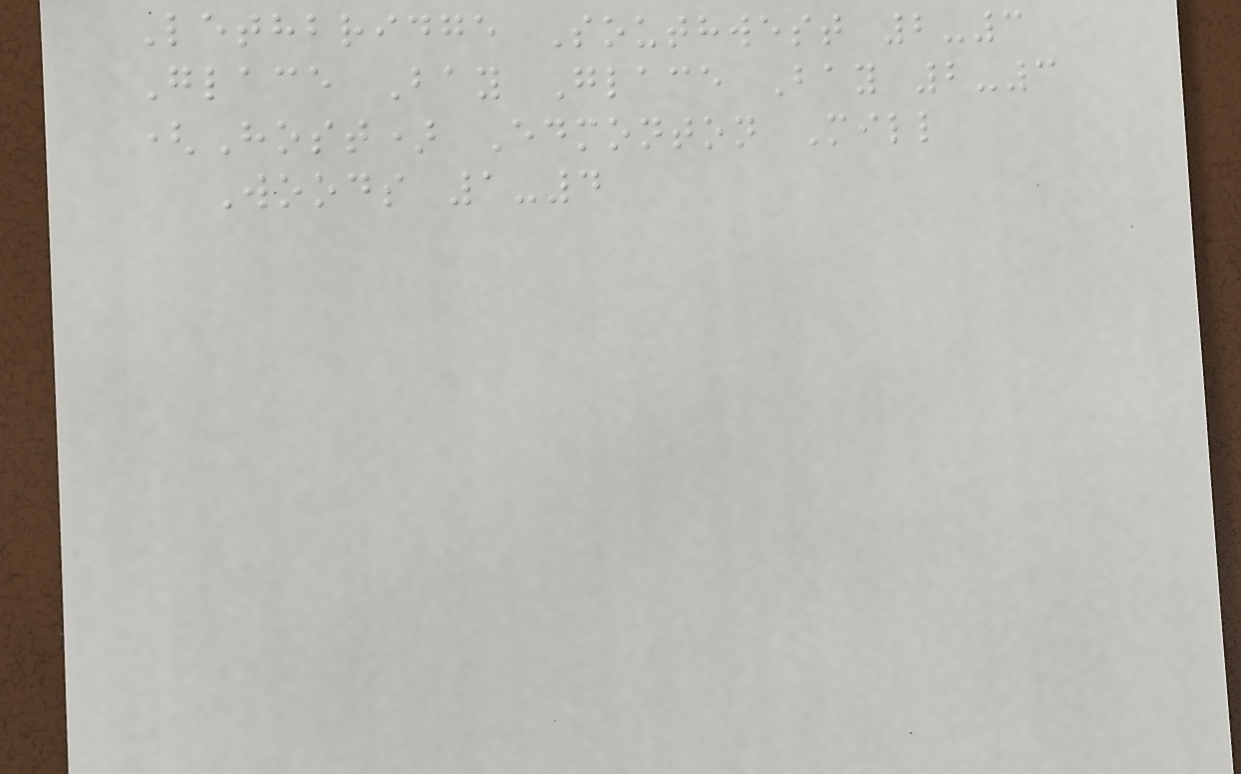Lethbridge Southwest 2-3
Glace Bay Glace Bay 2-3
(Host) Edmonton Mill
Woods 1-4
